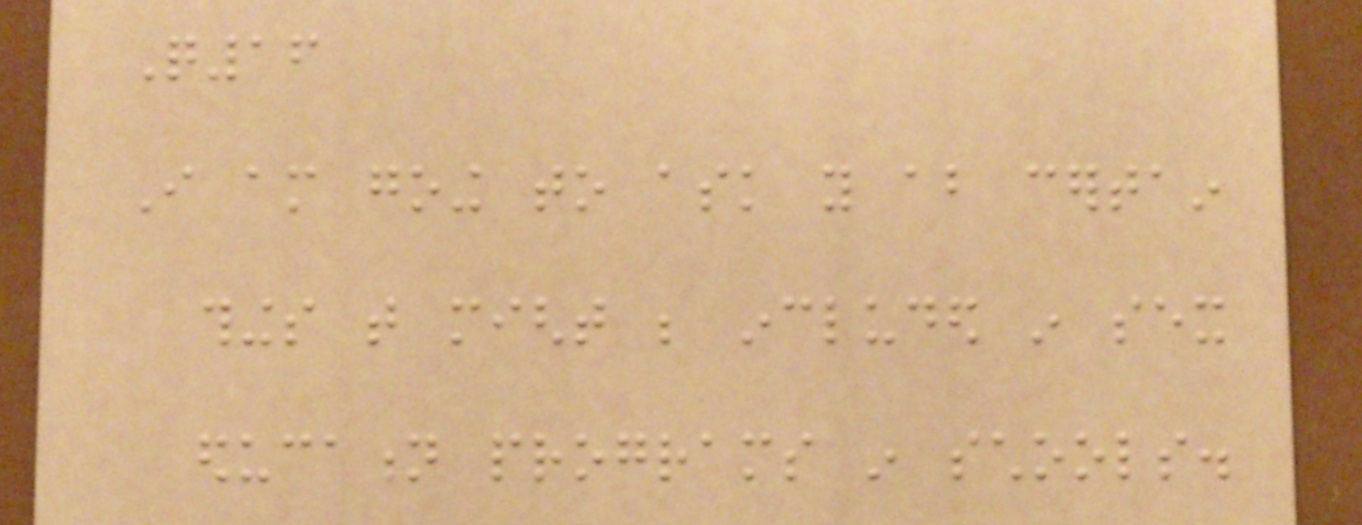Q16
I am going to ask you about certain
things that might be included in sex
education programs in schools.
